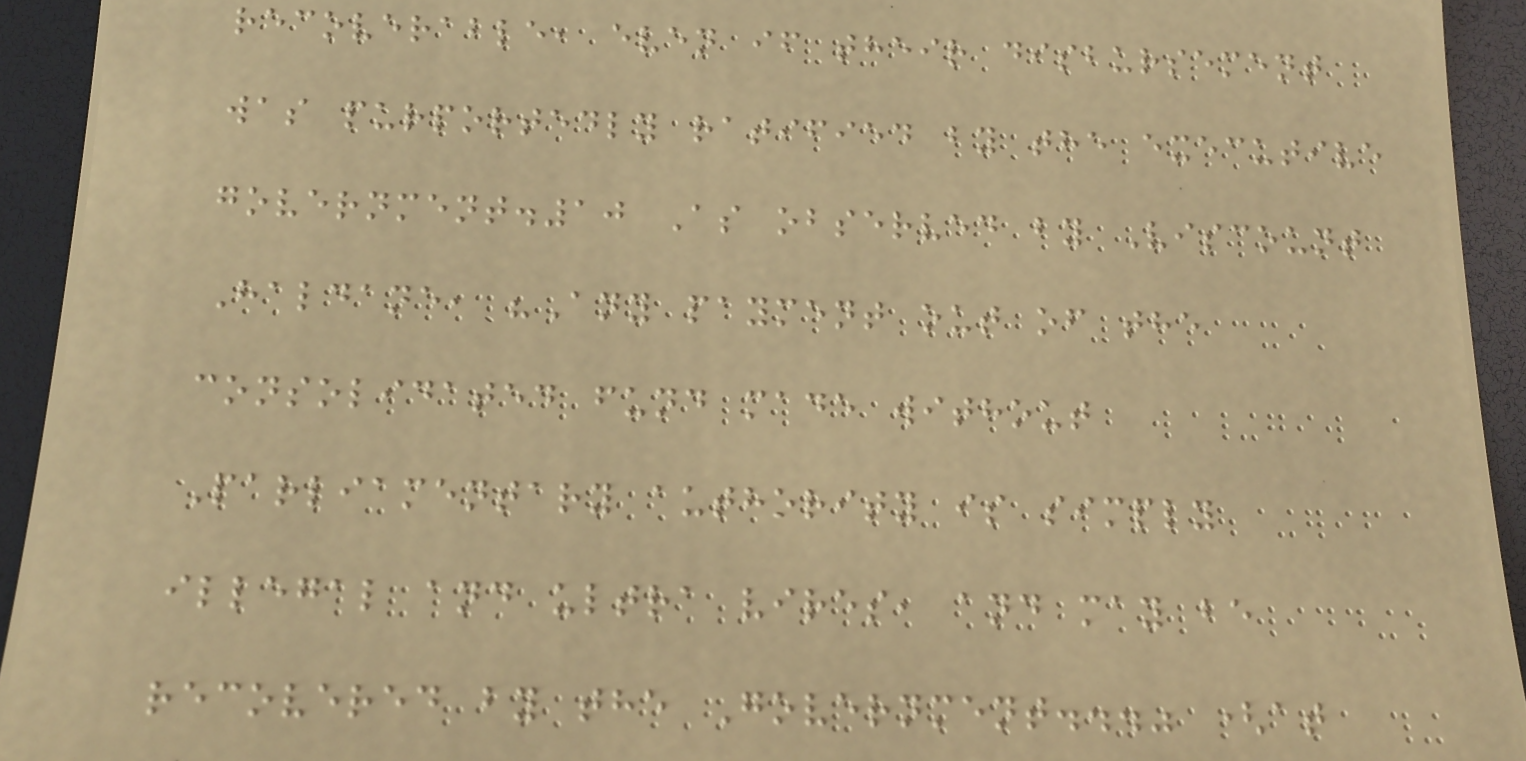recoverable, even if their disbursement
was purportedly ratified by the executive
government.10 As observed by Viscount
Haldane, "Any payment out of the
consolidated fund made without
Parliamentary authority is simply
illegal and ultra vires, and may be
recovered by the Government..." (at
